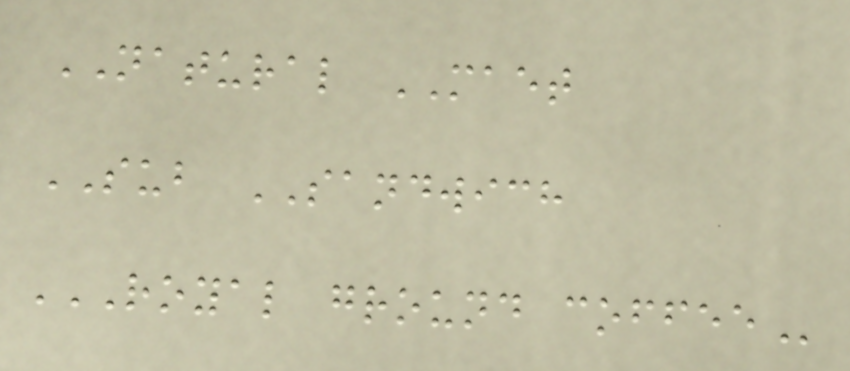NATURAL MAET
SUB SANDWICH
ROYAL GROUND COFFEE
